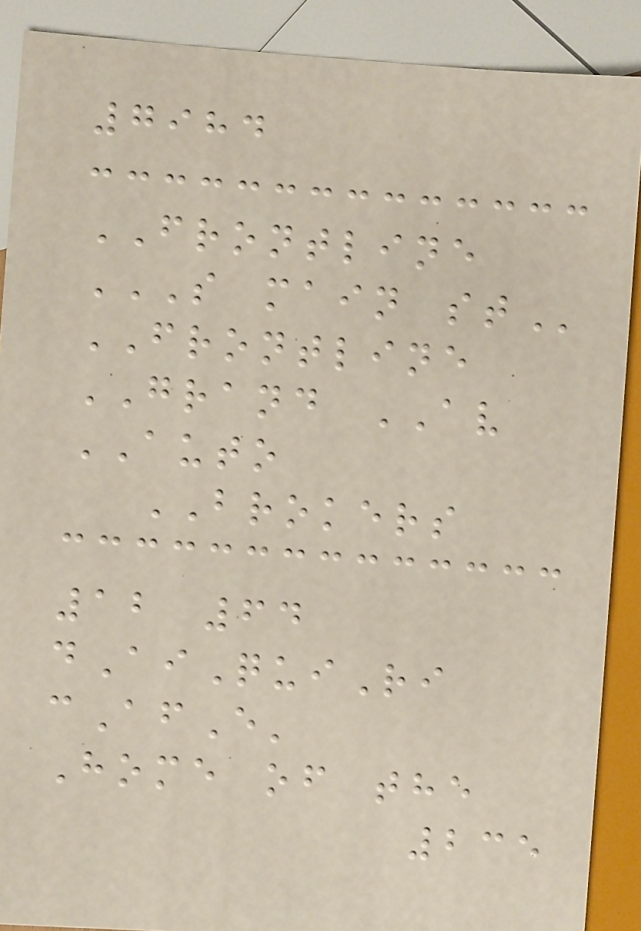7984
FRONTLINE
S MAIN ST
FRONTLINE
GRAND AV
AUTO
BROKERS
12 64
dAiQuiRi
cAfE'
Home of the
235
